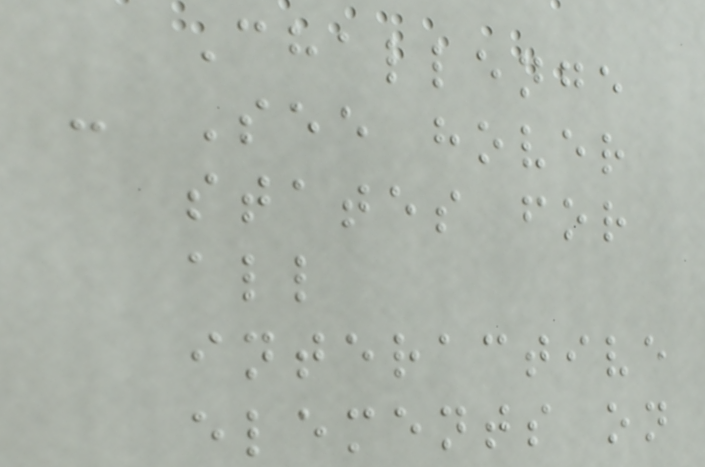Challenge
- See hover
states for
all
interactive
elements on
